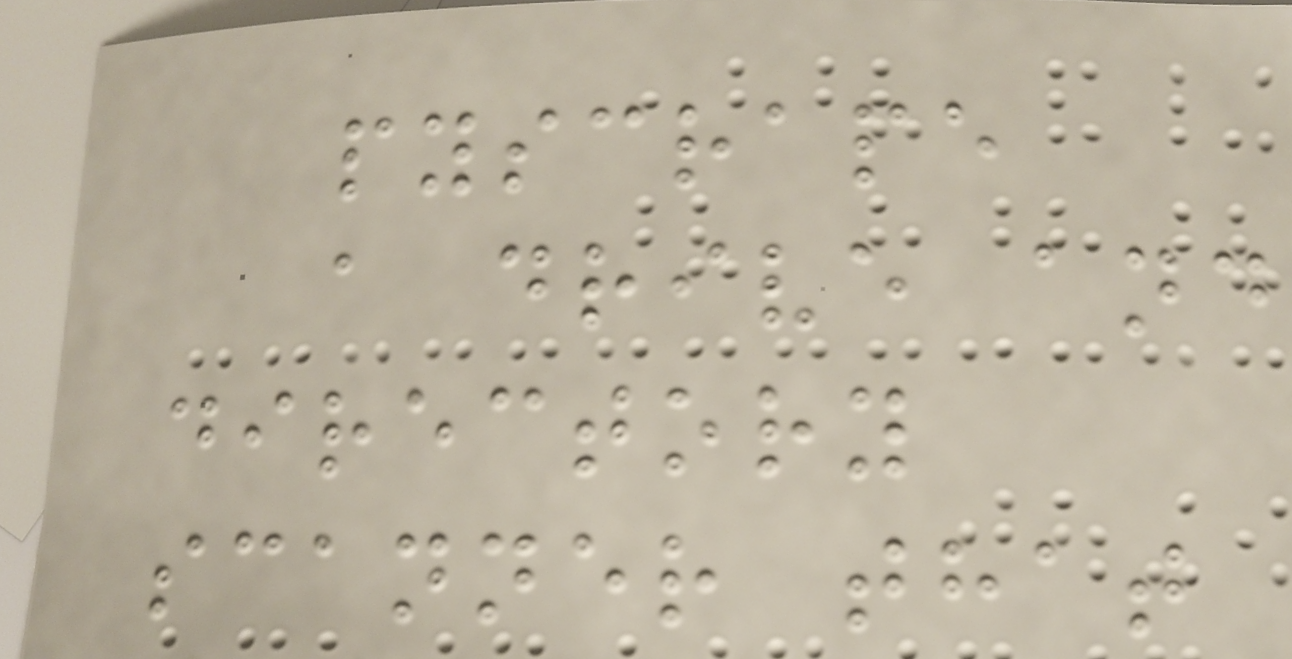pyscrape
a drive and
directory
scanner that
